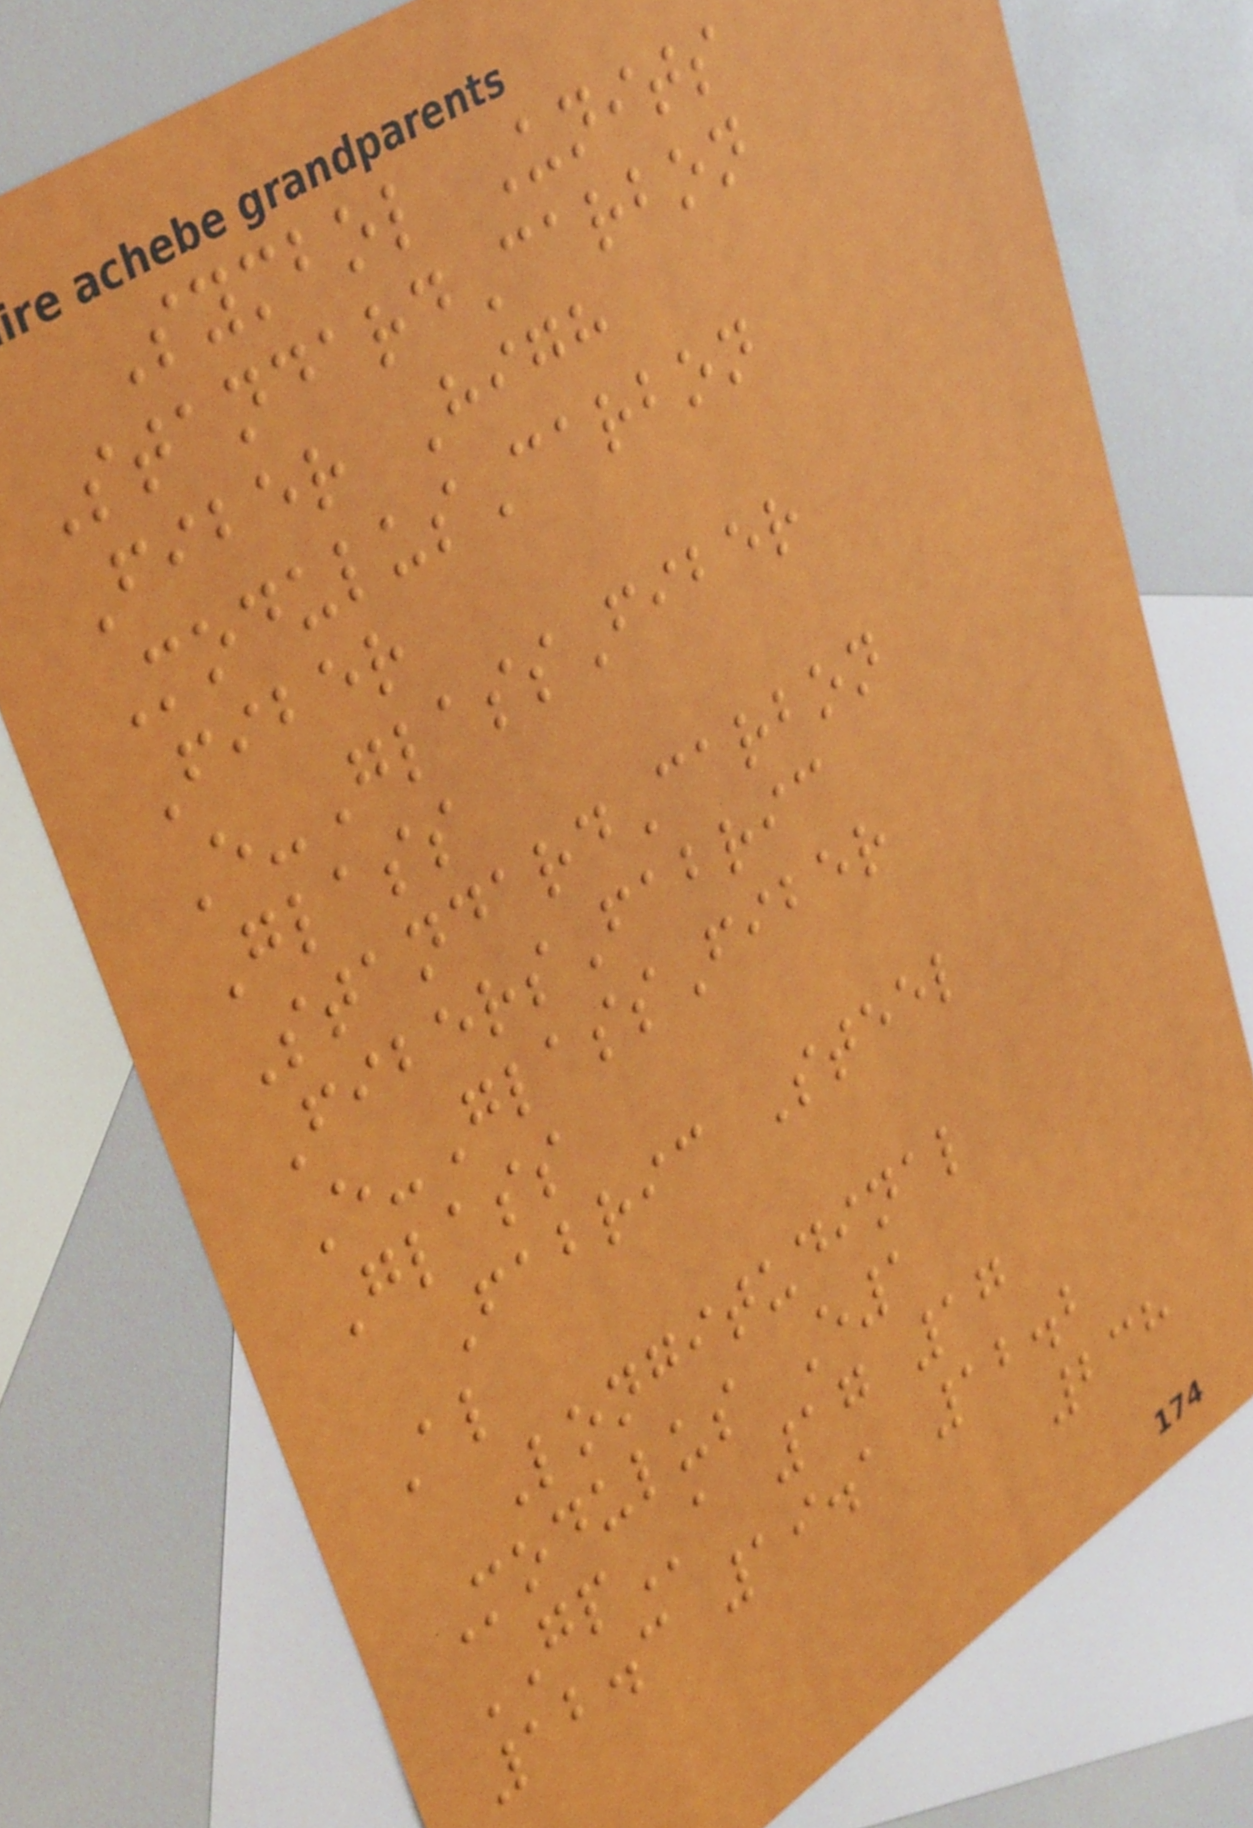Symbol Units
StandardCarbon
Fiber High
ModulusCarbon
Fiber
E-GlassFiber
Glass
StandardCarbon
FibersFabric
E-GlassFiber
Glass
Fabric Steel
Al
Longitudinal
Modulus E1
GPa 17 17
12.3 19.1 12.2
238
